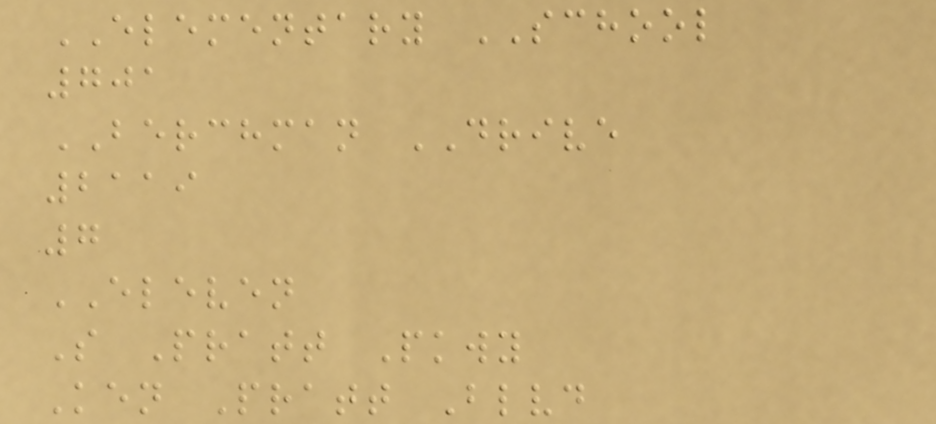ELEMENTARY SCHOOL
701
BERCHMAN DRIVE
2119
7
ELEVEN
S Pratt Pkwy
Ken Pratt Blvd
